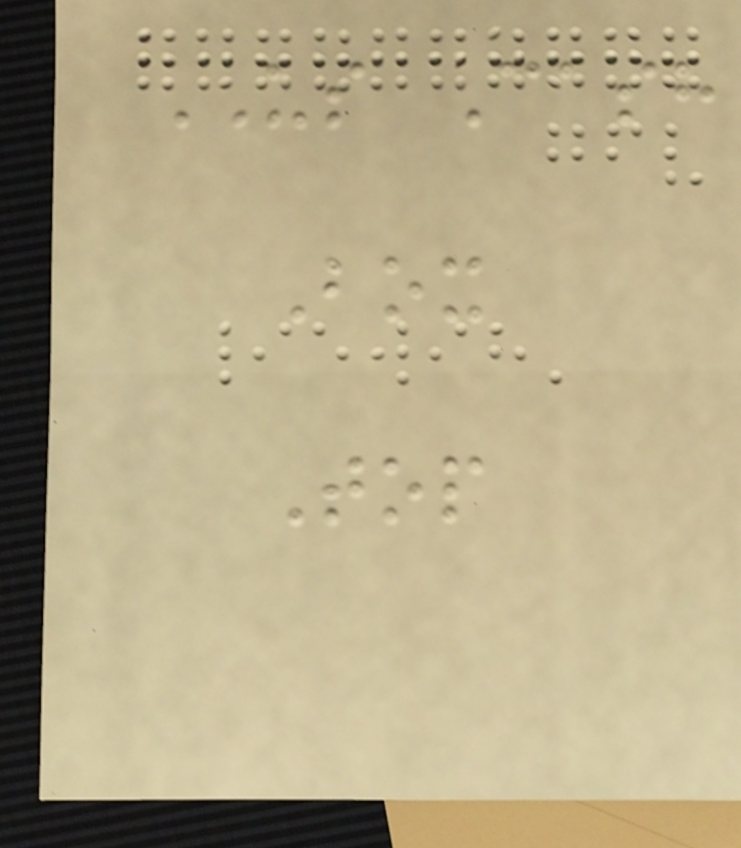US Cash
Box
Top
